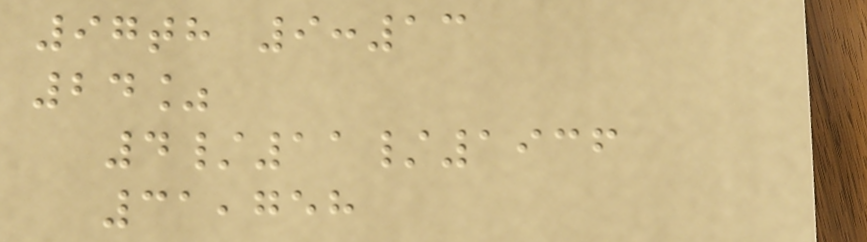97th 9:13
24%
4/11/1936
31,758
